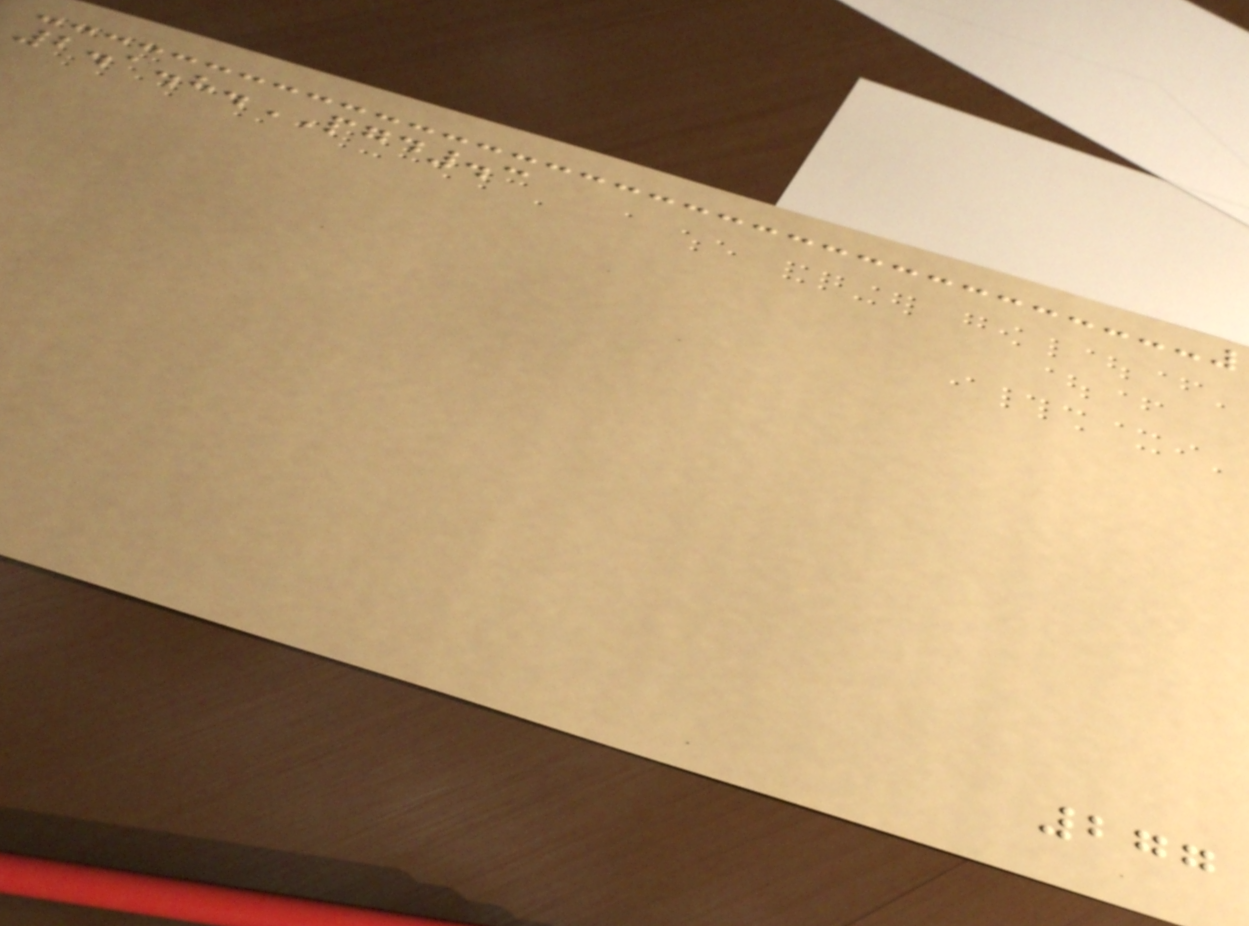2.1.8.PGD.3
277
